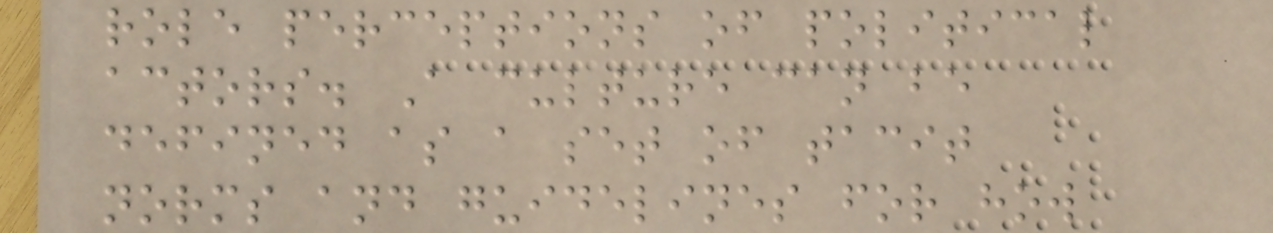role perceptions of political
actors. A culture can be
defined as a set of tacit
norms and guidelines for how
